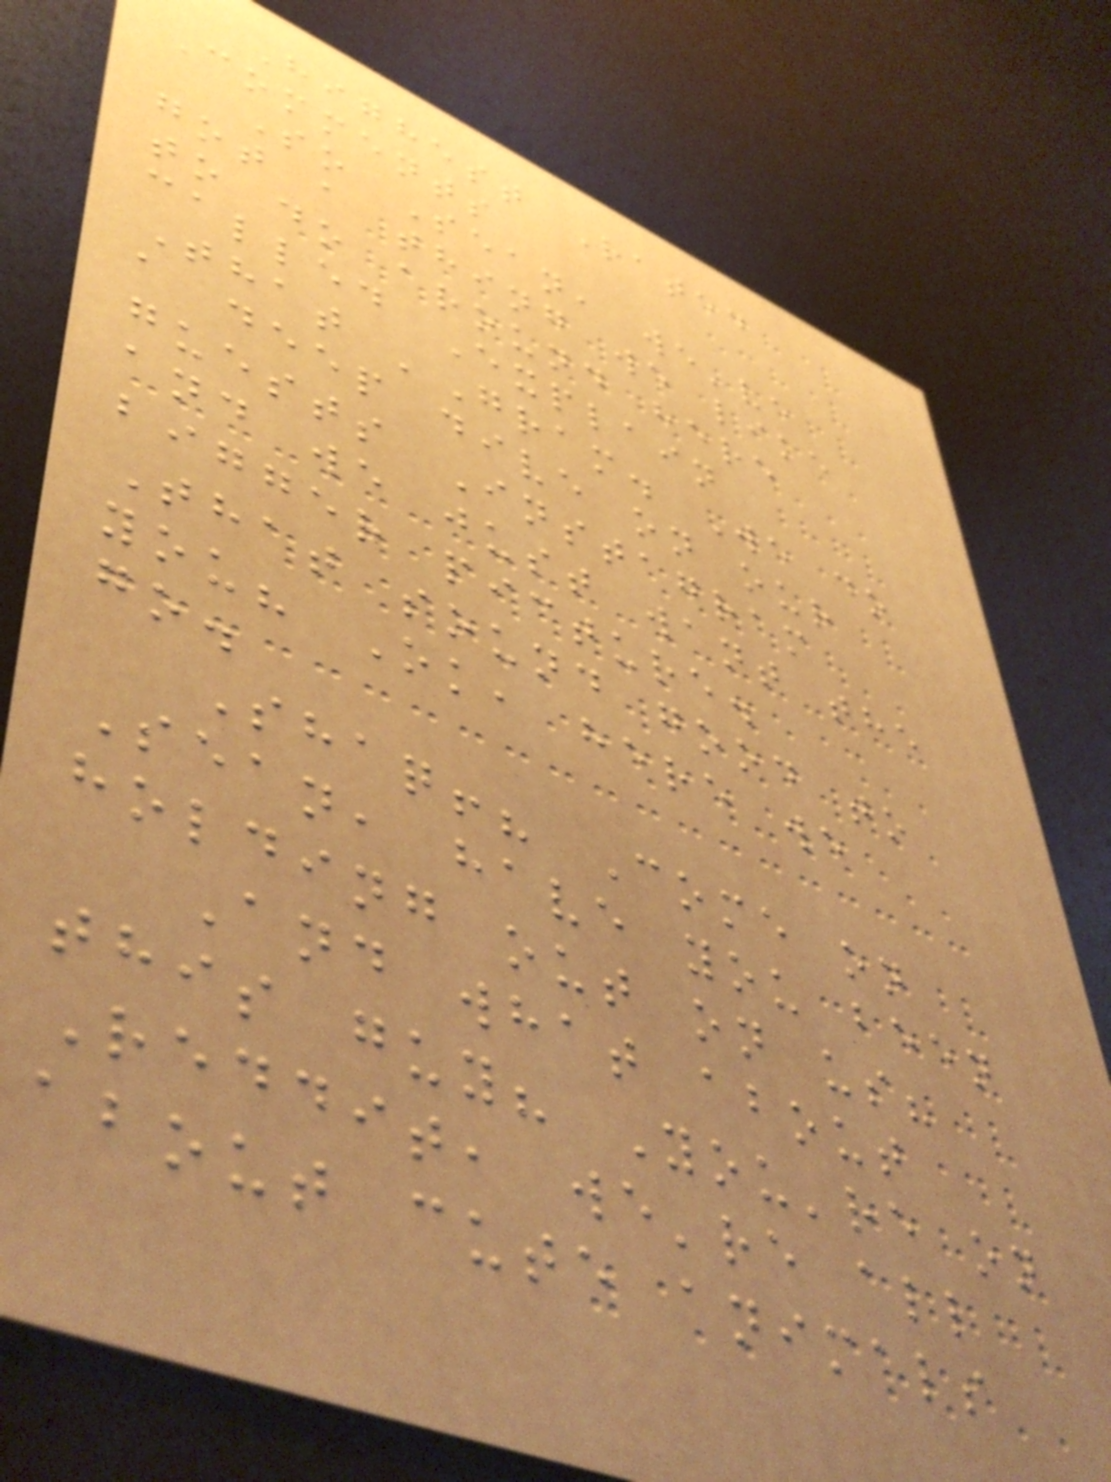Highest Rated
Comments
So Sean, we've
got a thing we like
to do around here
called Explain
That 'Gram. We do
a deep dive on our
guests Instagram
and we just want the
bigger picture.
That sound good to
you? Ok, here we
go.
Shaq!? Come on
Sean, have you been
holding out on us?
And what about
this guy? You're on
Reddit, we're all
about cute animals
